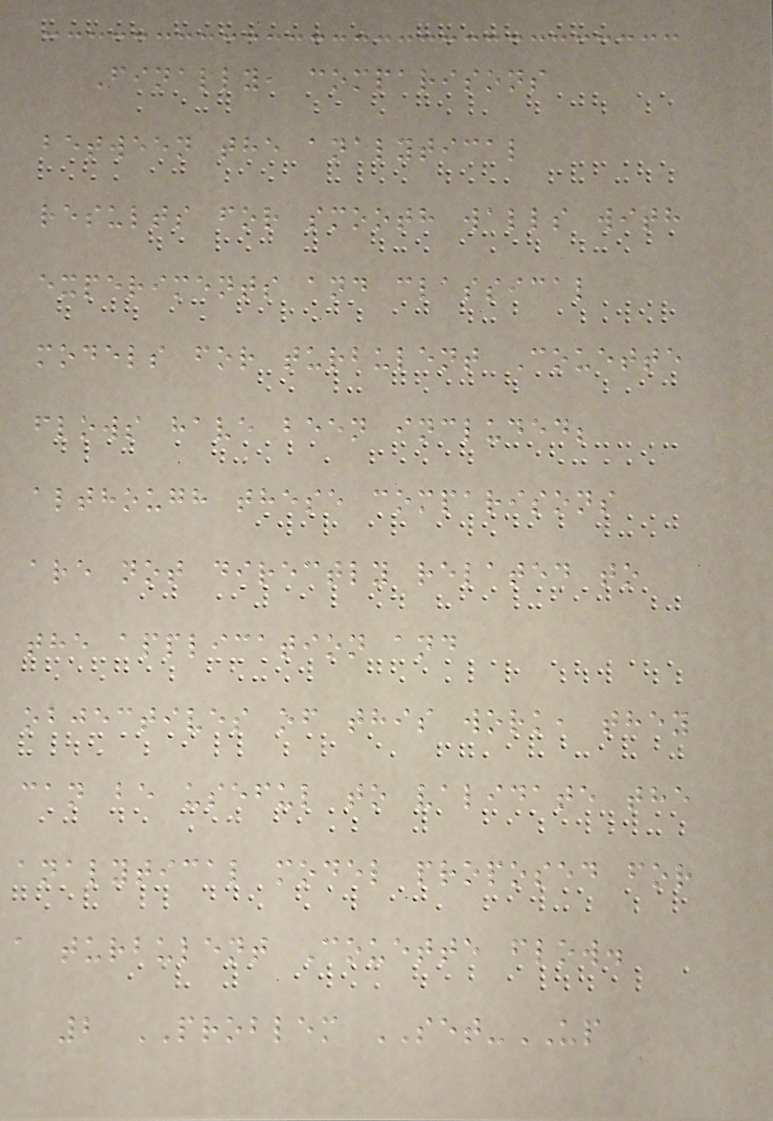Finally, comparisons
between the analytical
results for smooth walls with
experiments and classical
models for turbulent Couette
flows have been included;
although these comparisons
are not directly related to
the application and
objectives of this work, they
can be useful to validate the
analytical model proposed for
a turbulent Couette flow.
2 PROBLEM SET-UP
